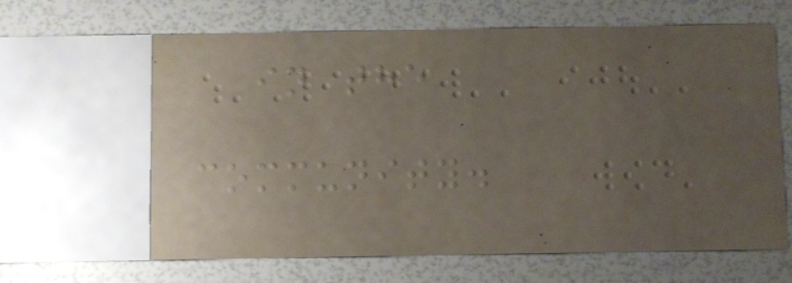in the
community.
